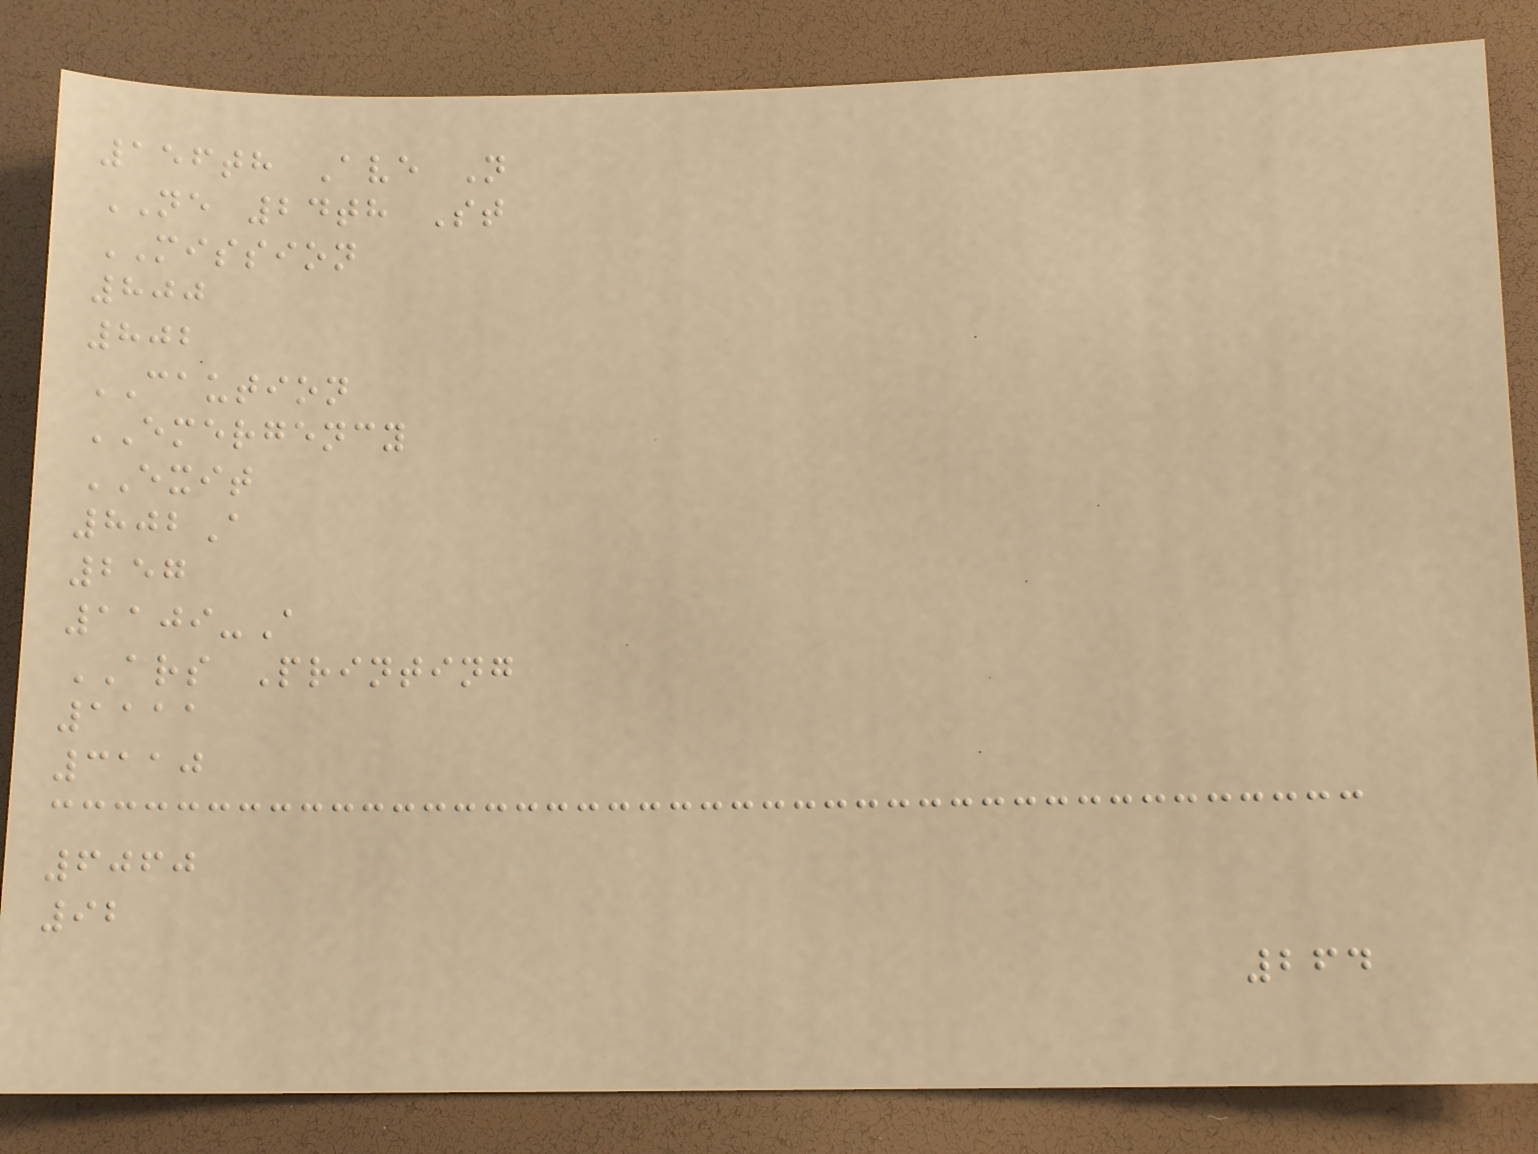156th Ave N
NE 24th St
MISSION
800
802
CAUTION
EMERGENCY
EXIT
802A
257
1109-A
ARS Printing
1111
3110
6060
92
264
